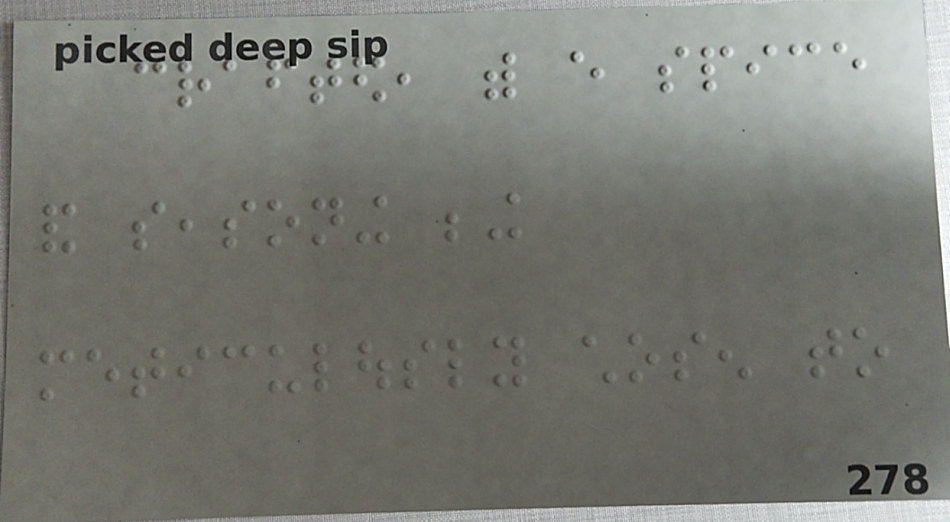crafted, with every spice
and seasoning being
meticulously chosen to
